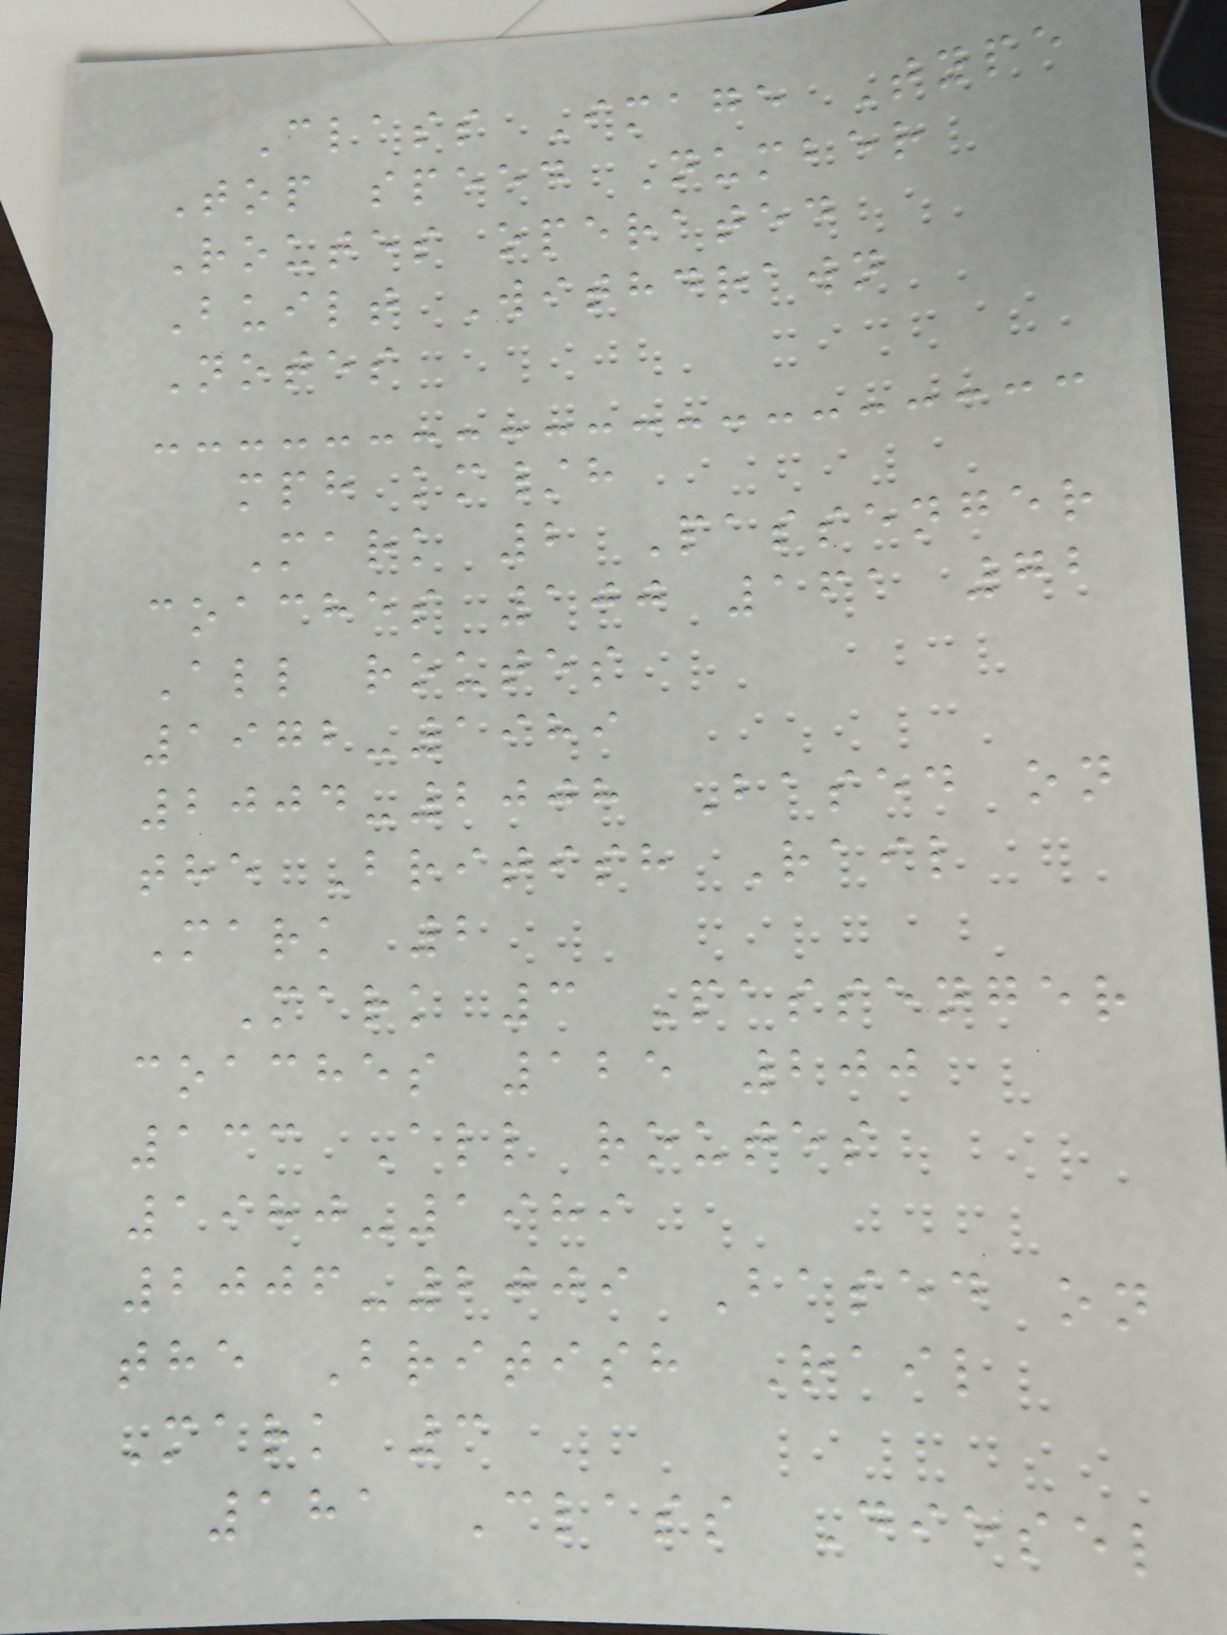Class Image Type
Top speed Number
Routes operated
Built Withdrawn
Notes
mph km/h
Mark 2 Passenger
coaches 100 161 72
All routes
1972-1989
2004-2008 Based on
the British Rail
Mark 2
Mark 3 Passenger
coaches 125 200
133 All routes
1980-1989
2006-2009 Based on
the British Rail
Mark 3
181 Class Diesel
